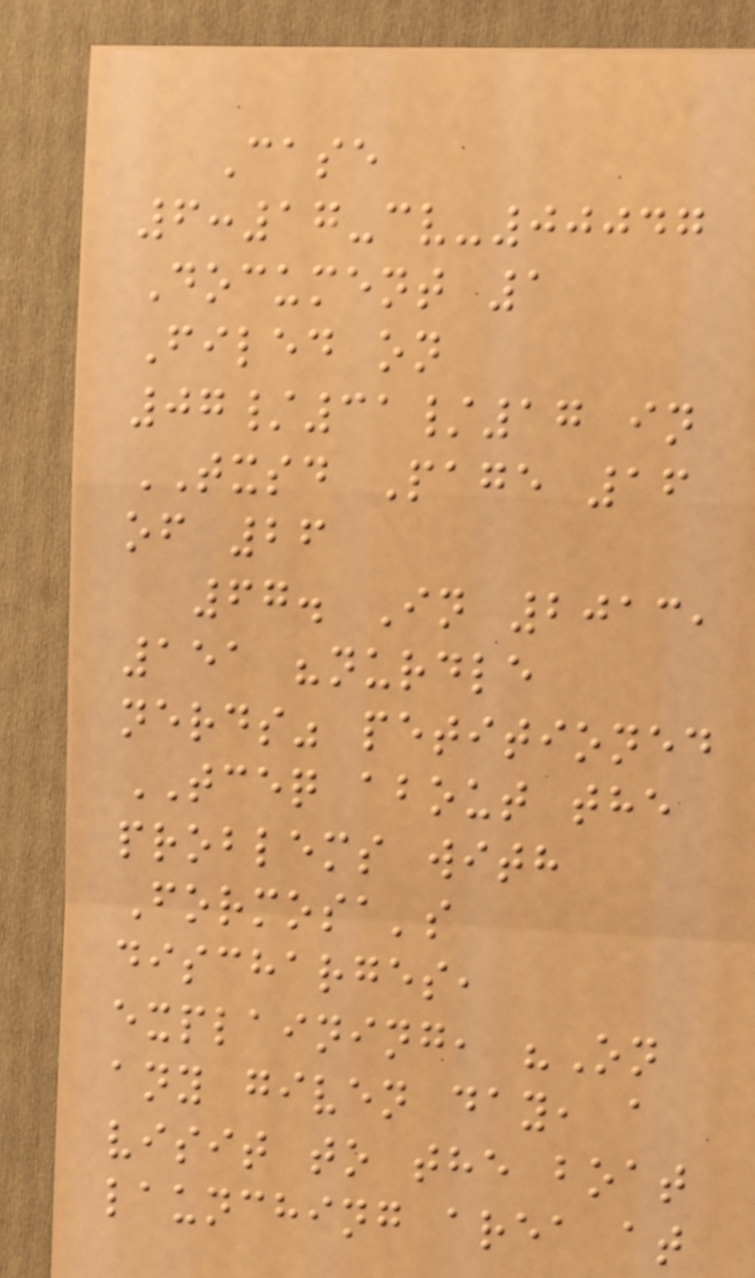Case
6:17-cv-00047
Document 1
Filed on
07/31/17 in
TXSD Page 16
of 26
67. In 2013,
151 "nurdle
nerds" petitioned
TCEQ about the
problems with
Formosa's
discharges,
explaining, "On
any given day, a
visit to the boat
launching area at
